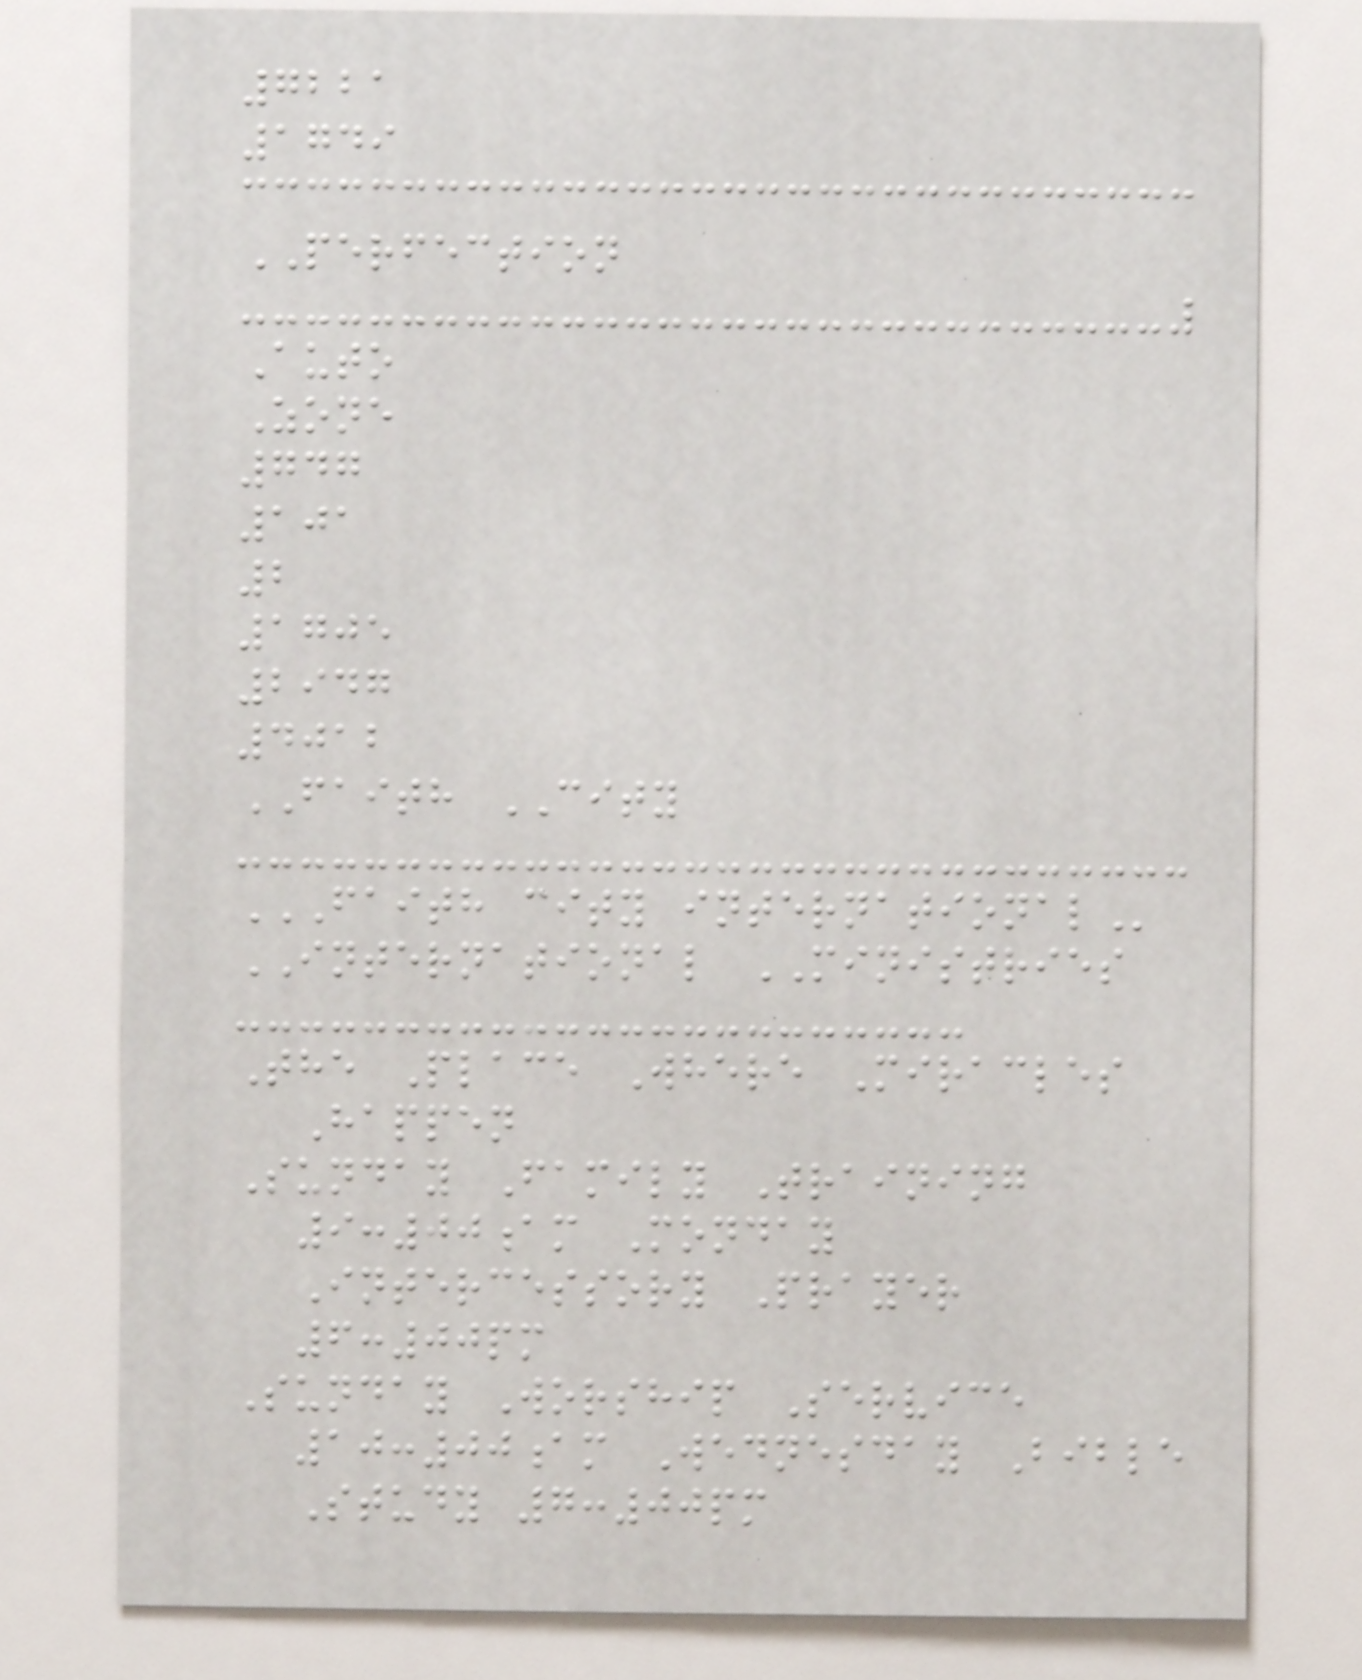7221
1749
PERFECTION
Auto
Zone
747
101
2
1705
2947
4012
FAITH CITY
FAITH CITY INTERNATIONAL
INTERNATIONAL MINISTRIES
The Place Where Miracles
Happen
Sunday Family Training
9:00am Monday
Intercessory Prayer
6:00pm
Sunday Worship Service
10:00am Wednesday Bible
Study 7:00pm
